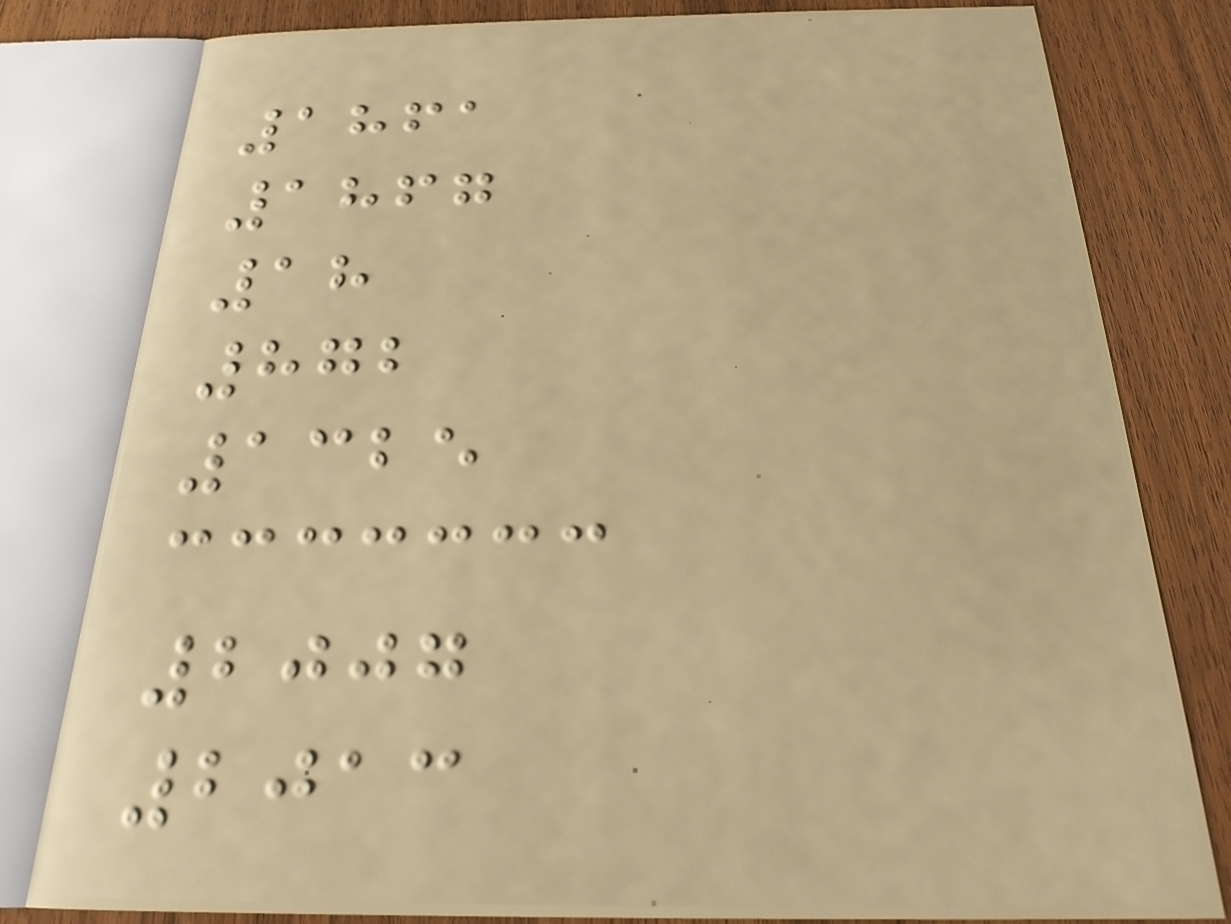1861
1867
18
872
1325
2007
2013
